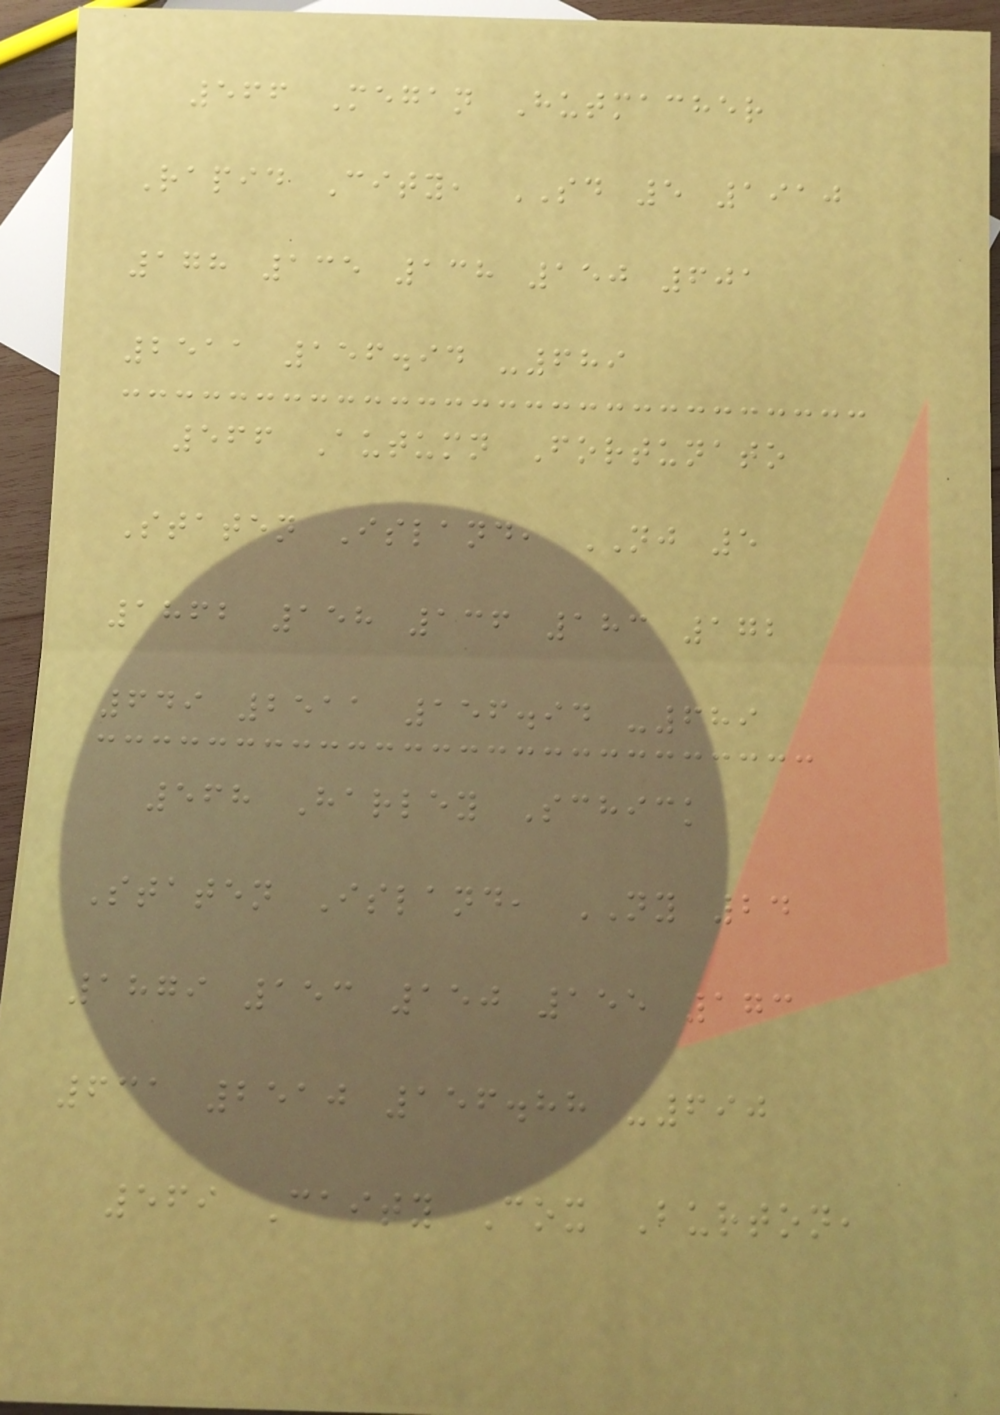566 Megan Hutmacher
Rapid City, SD 5 1910
178 135 138 150 601
2511 156.94 -689
566 Autumn Fortunato
Staten Island, NJ 5
1862 158 136 183 172
649 2511 156.94 -689
568 Harley Schick
Staten Island, NY 24
1879 153 150 155 173
631 2510 156.88 -690
569 Caity Cox Burton,
